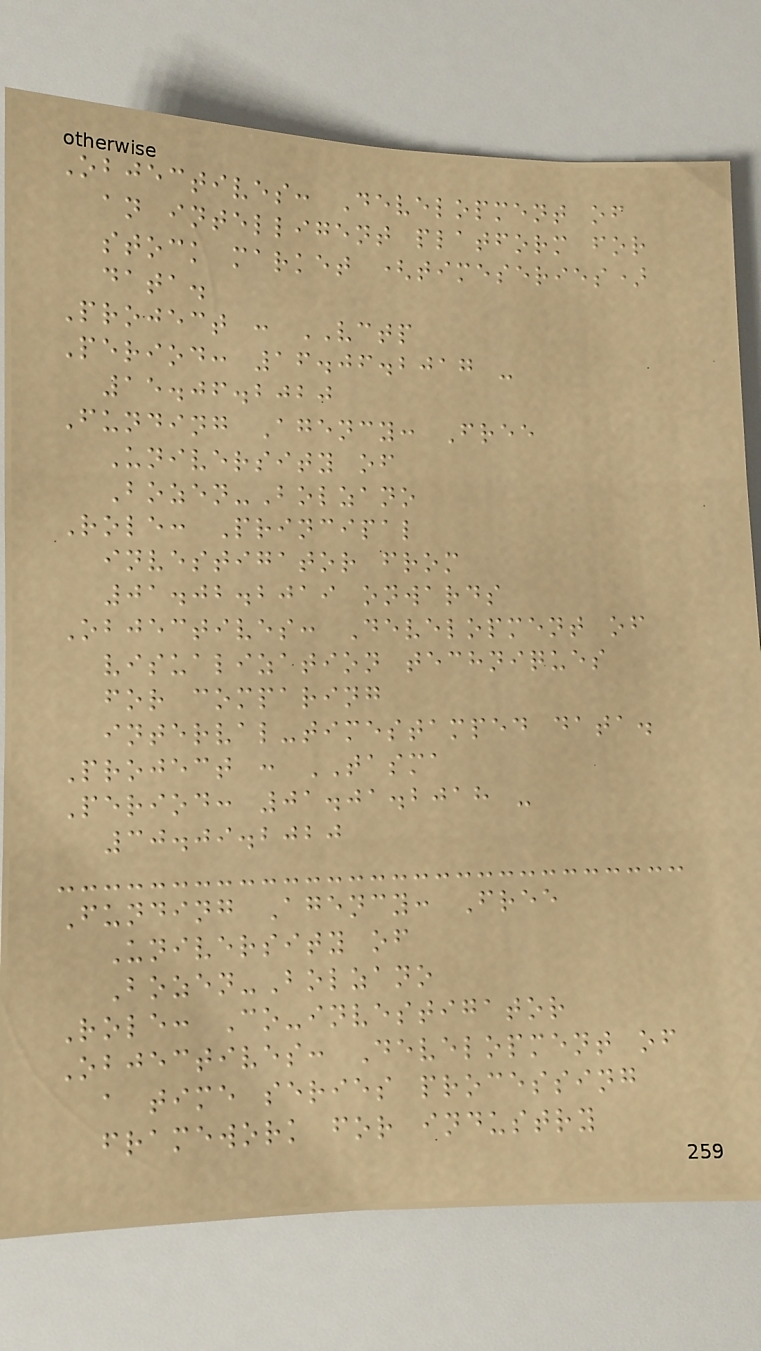Objectives: Development of
an intelligent platform for
stock market (timeseries)
data.
Project : VCTP
Period: 16.06.2017 -
15.06.2020
Funding Agency: Free
University of
Bozen-Bolzano
Role: Principal
investigator from
01.02.2019 onwards
Objectives: Development of
visualization techniques
for comparing
interval-timestamped data.
Project : TASMA
Period: 01.01.2018 -
30.09.2020
Funding Agency: Free
University of
Bozen-Bolzano
Role: Co-investigator
Objectives: Development of
a time series processing
framework for industry
